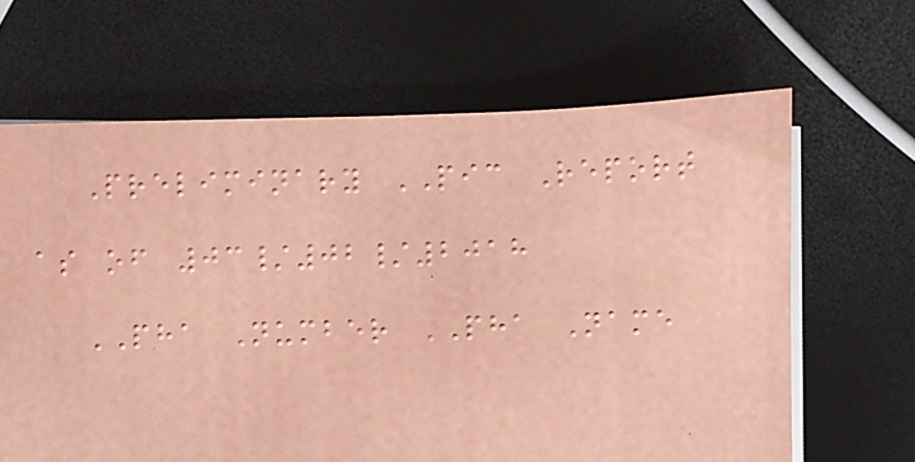Preliminary PIC Report
as of 03/02/2018
PHA Number PHA Name
